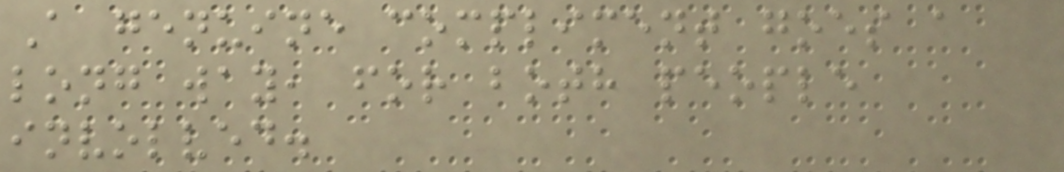A genuine compliment goes a
long way, for both people
involved.
